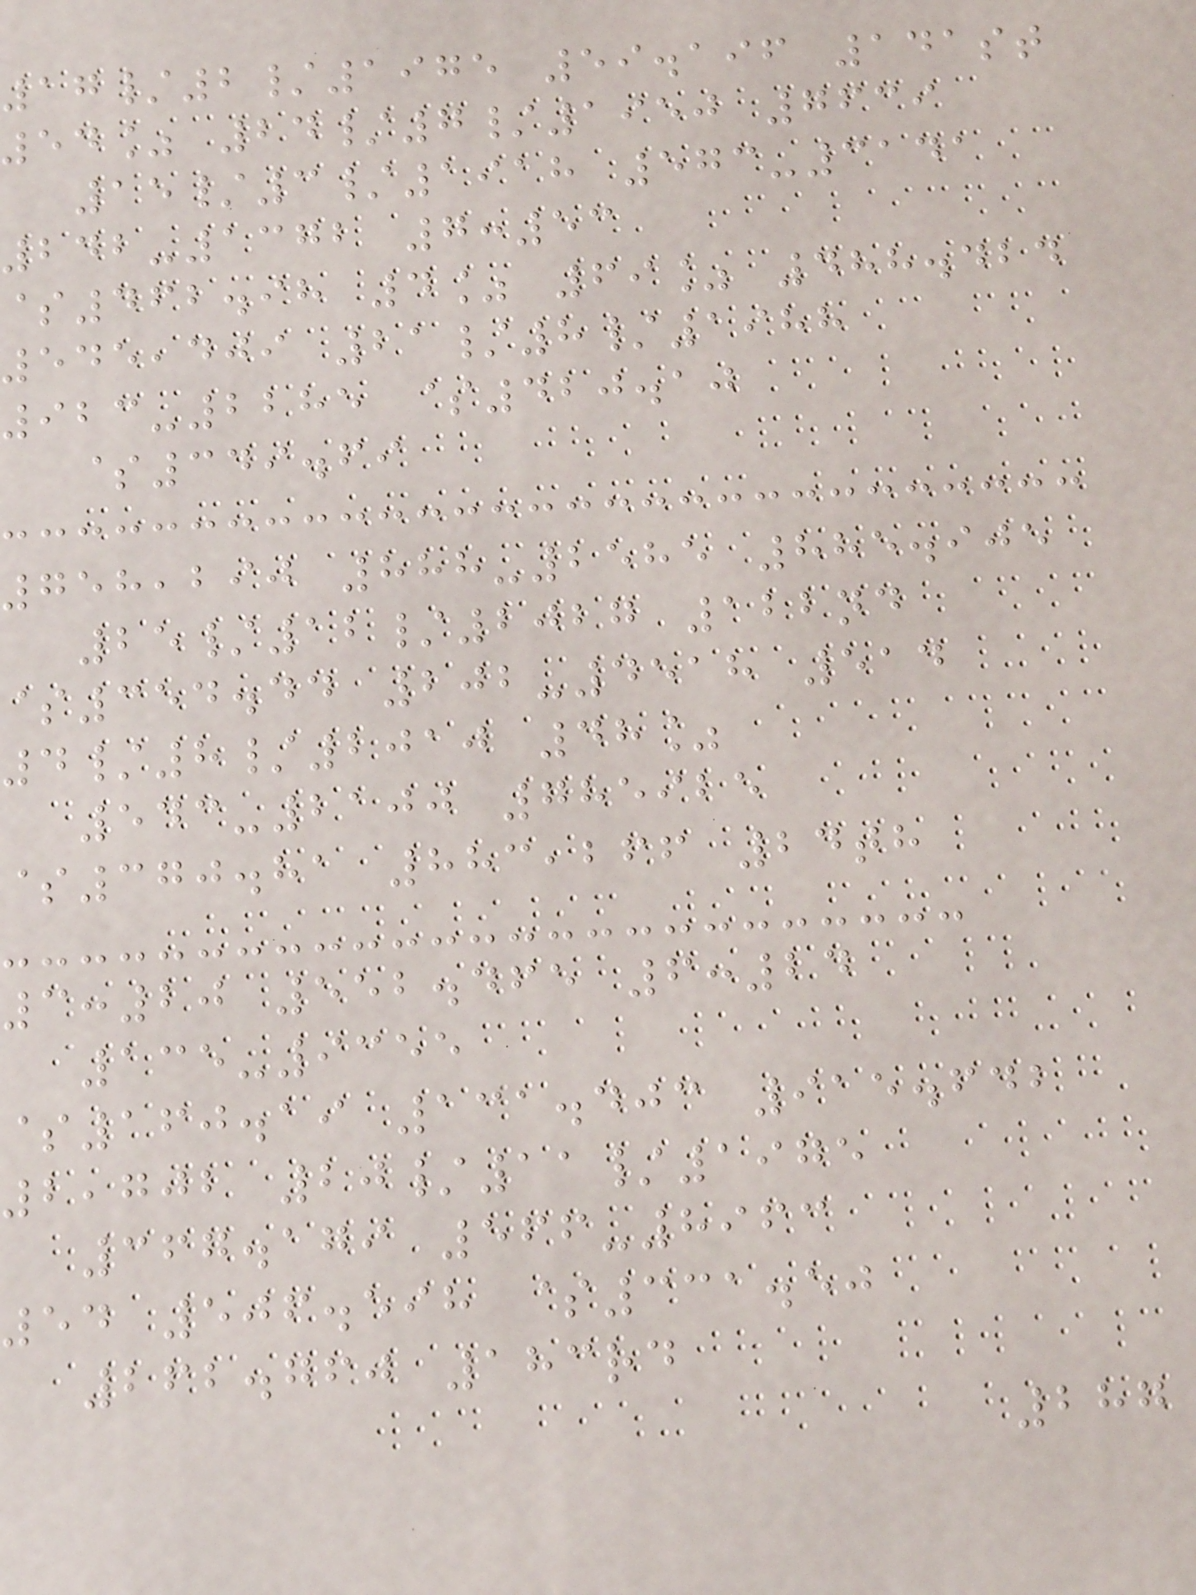17/2/1975 59.196 141st
54% 24/7/1950 7639
15/3/1918 573-3141
242-1372 7:53
$462.98 4% 69% 488.424
545,409 21/8/1988
923-2285 $420.10
$349.69
758,290 888-2585 885.905
25/12/2027 122nd
$354.44 202-4518 514
4/8/2010 48%
543-2100 785925
$370.81 883,266 24th
3:20 552.465 6:24
135-9355
$160.19 131.403 915.642
2,702 20/11/1975
367.179 566-8963
54 506.598 $331.50
262.760 183rd
287
